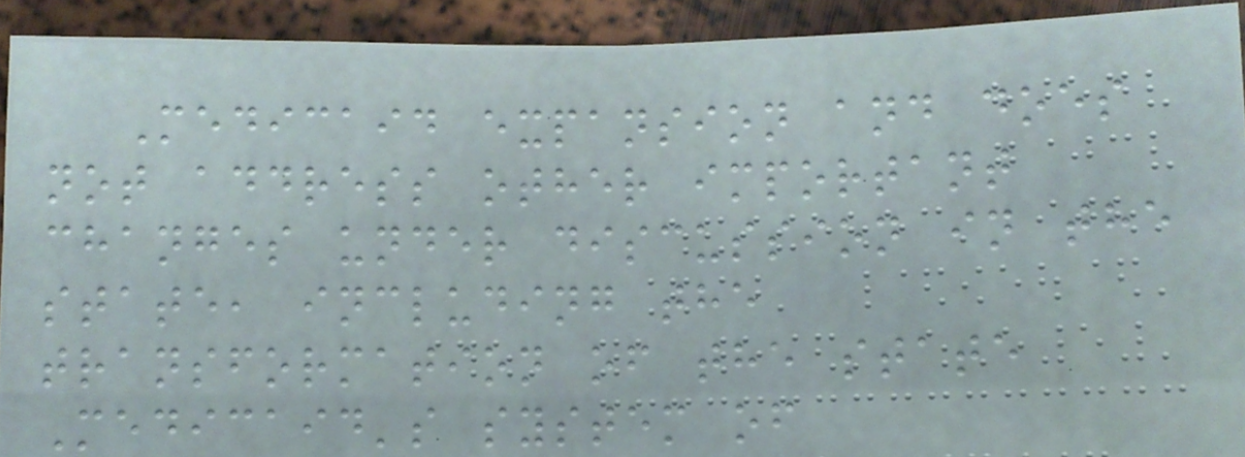Medicaid expansion and does
not address other important
changes under discussion in the
state, including the
transformation of the state
Medicaid's system of
